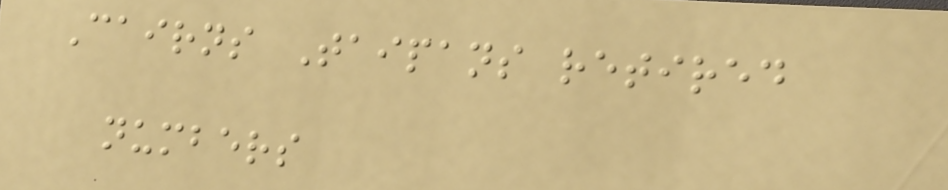Cairns Taipans retired
numbers
